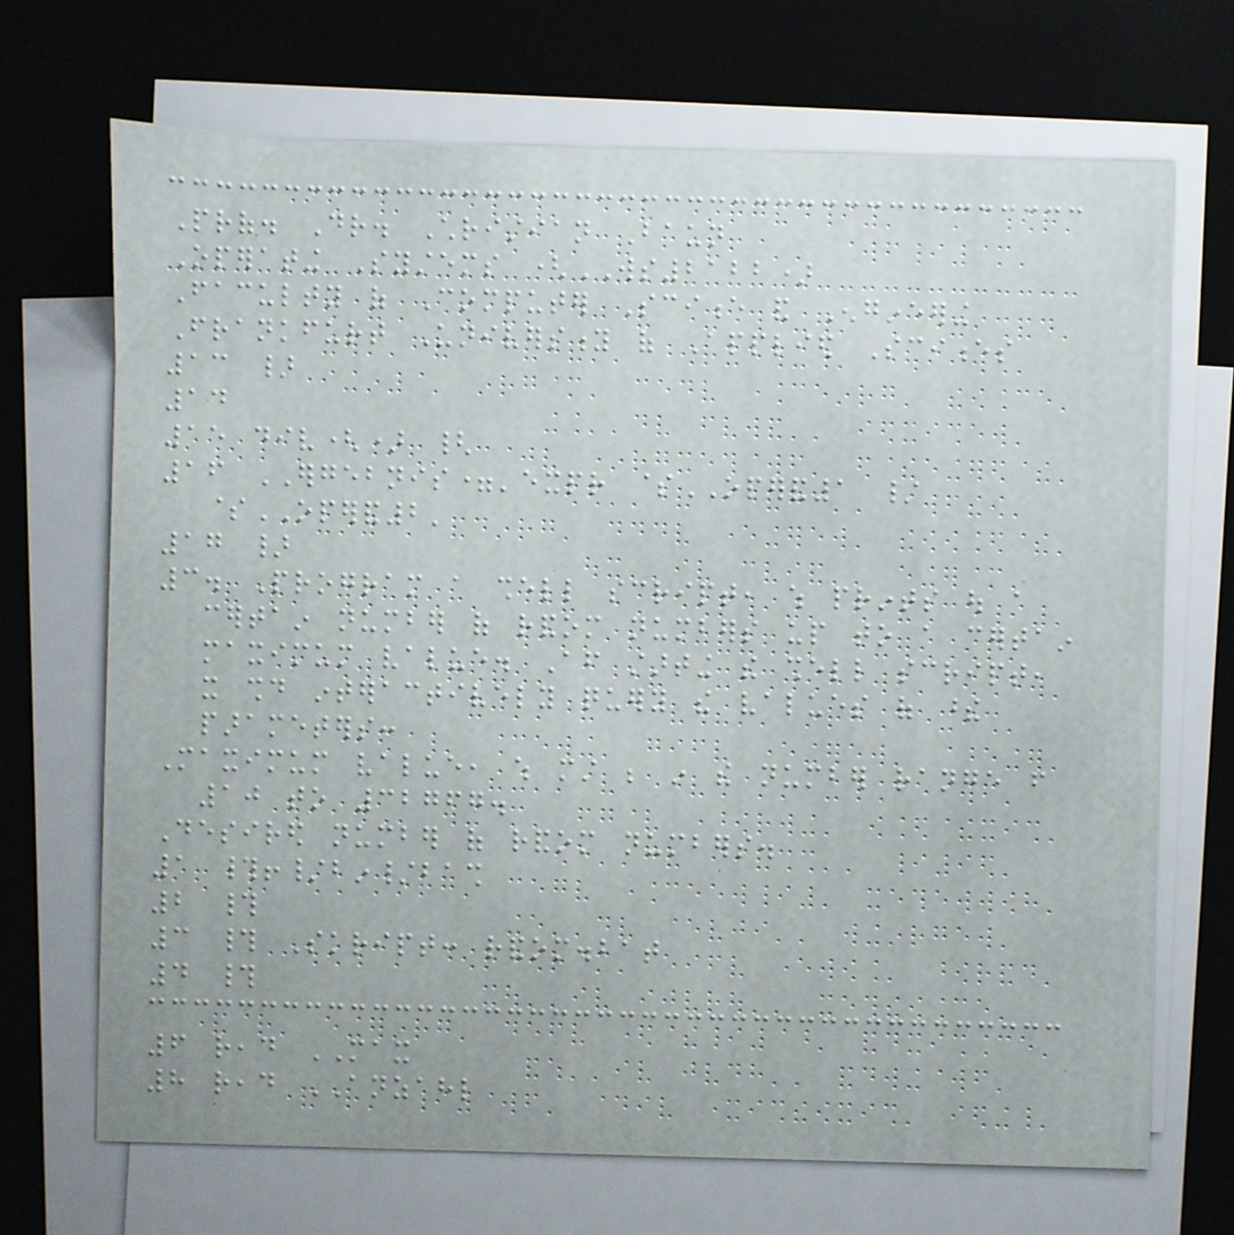Prof. Dr. Christian Baun
Operating Systems (WS2122)
Faculty of Computer Science and Engineering
Frankfurt University of Applied Sciences
13 }
14
15 div() {
16 ERGEBNIS='expr $OPERAND1 /
$OPERAND2'
17 }
3. Program a shell script, which prints out a
certain number of random numbers up to a certain
maximum value. After starting the shell script,
it should interactively query the values of these
parameters:
Maximum value, which must be in the number range from
10 to 32767.
Desired number of random numbers.
1 #!/bin/bash
2 #
3 # Skript: random.bat
4 #
6 read MAX
8 read ANZAHL
